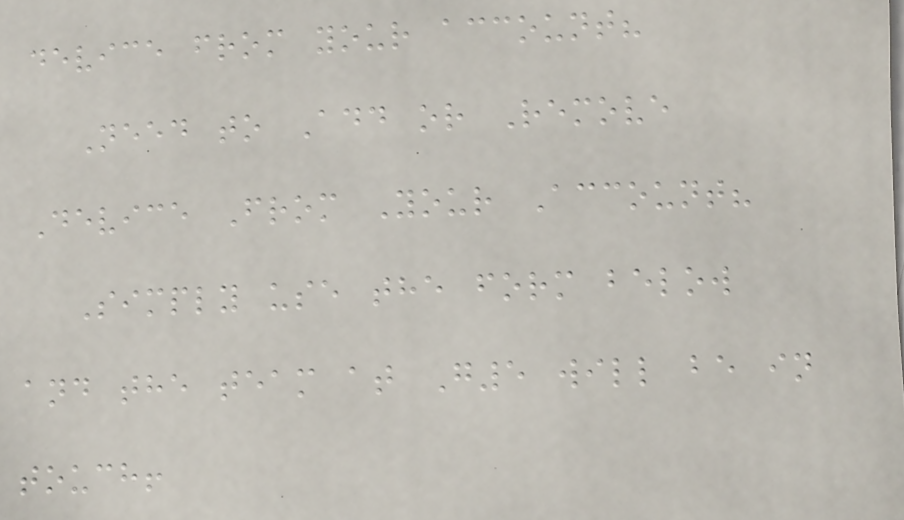device from your account?
Need to Add or Remove
Device From Your Account?
Simply use the form below
and the team at G5 will be in
touch!
